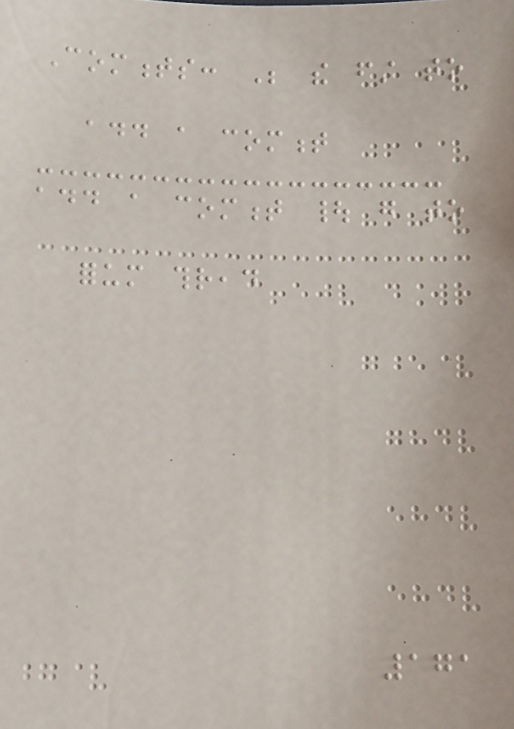Comments: Be the first to
add a comment
add a comment | go to
forum thread
171
